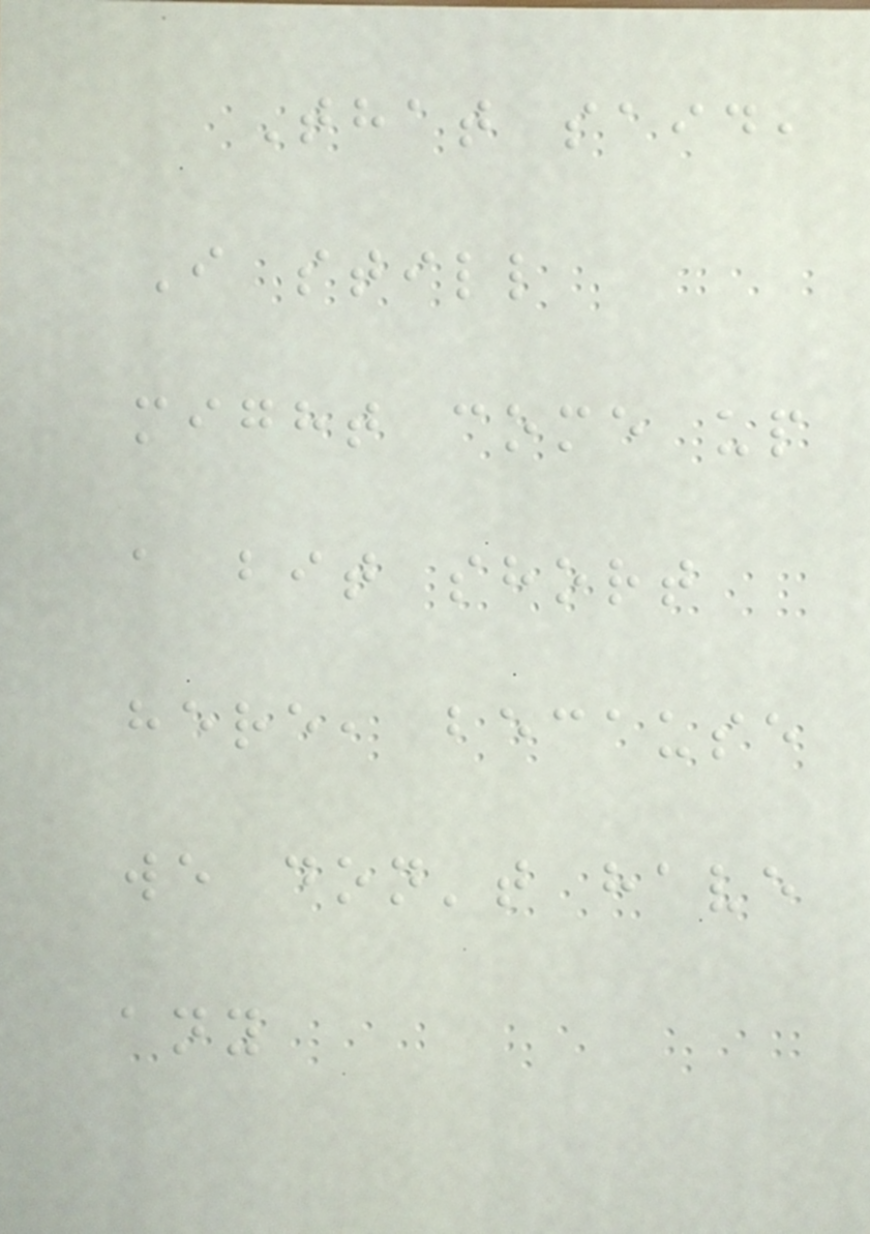That said,
I still
might come up
a bit short
here, because
we don't have
any
